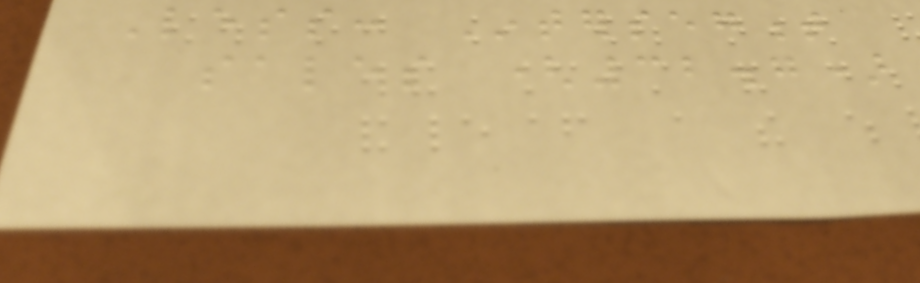Less: Intersegment
sales (32.7)
